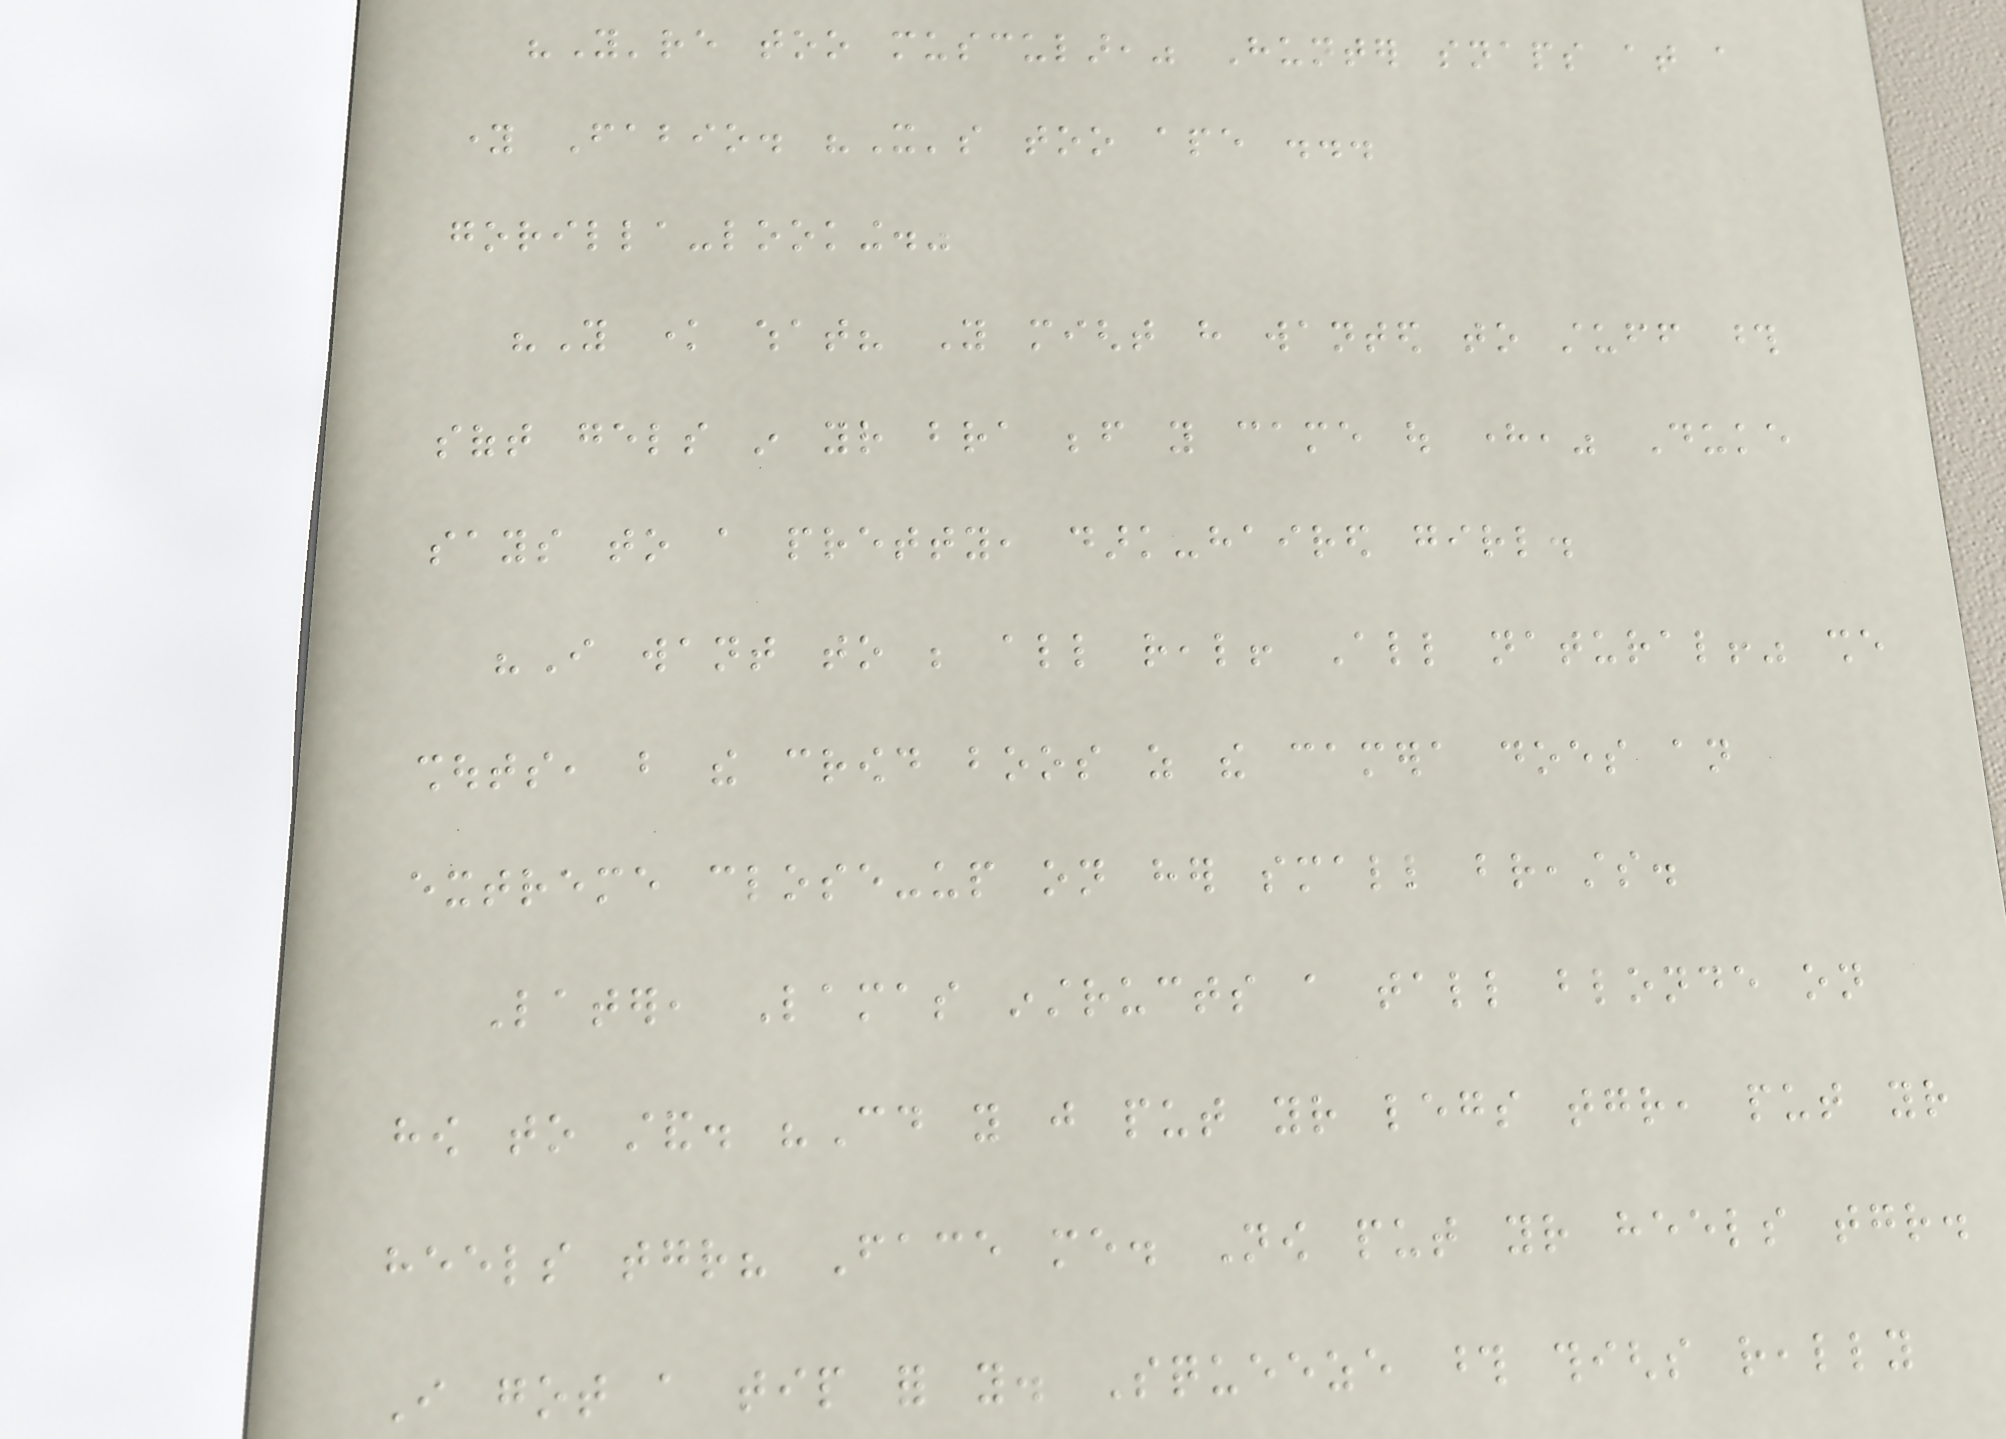"You're too muscular," Hunter snaps at a
young Fabio. "It's too ape ...
gorilla-looking."
"You know what? You might have wanted to stuff those
soft gels in your bra before you came out here," Duke
says to a pretty, dark-haired girl.
"I want to be all real! All natural!" she
shouts, but the crowd boos as the camera does an
extreme close-up on her small breasts.
Later, Lamas instructs a tall blonde on
how to stand. "Could you just put your legs together, put your
heels together? Face me. Now put your heels together.
I got a tip for you. Squeeze those thighs really
